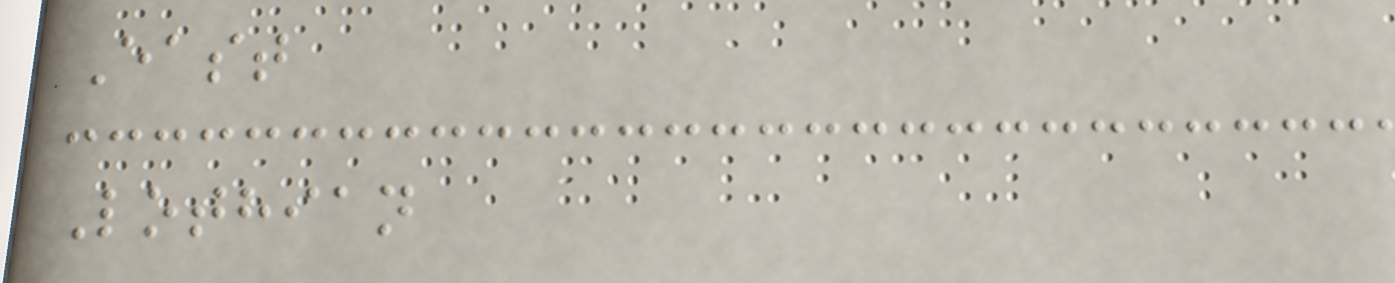East
Lothian
